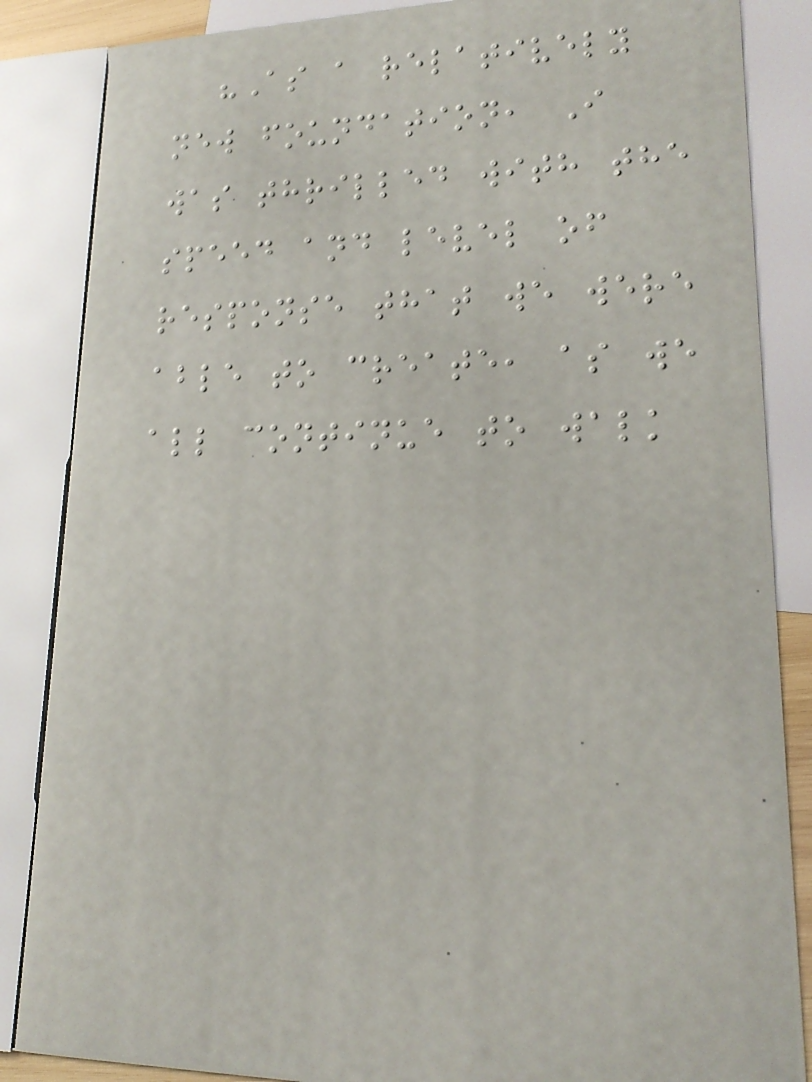"As a relatively
new foundation, I
was thrilled with the
speed and level of
response that we were
able to create, as we
all continue to walk
